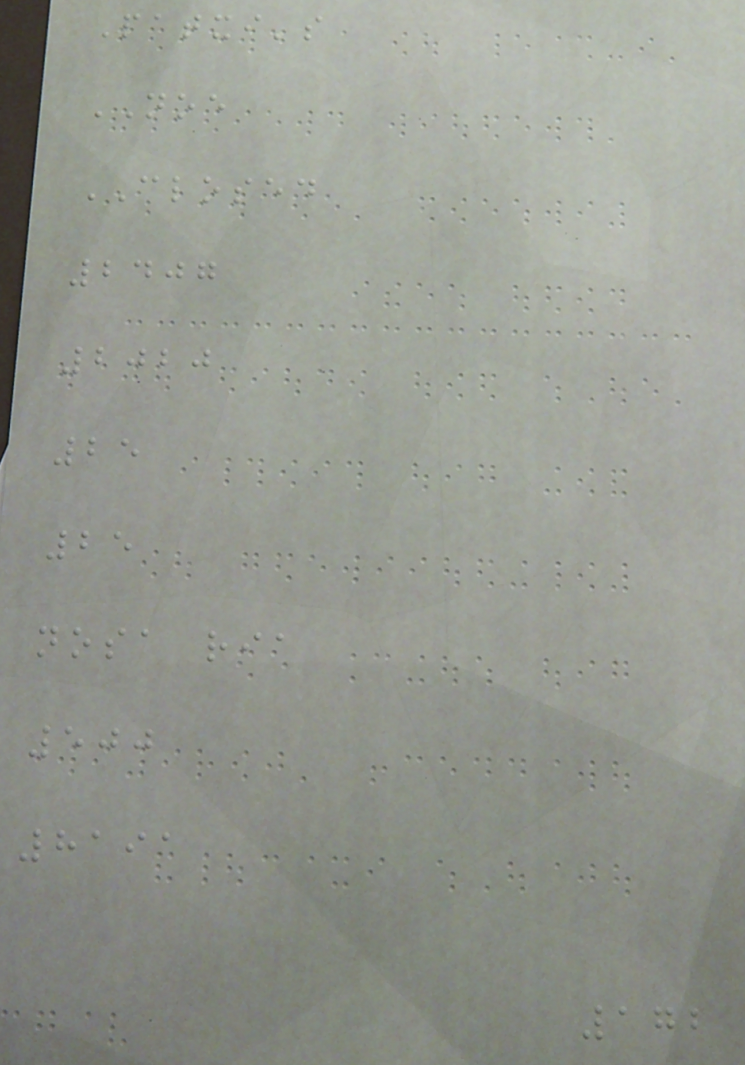Patxi's
NOE
CLOSED
2407
2020
25
25
nosa ria
500
8191
172
